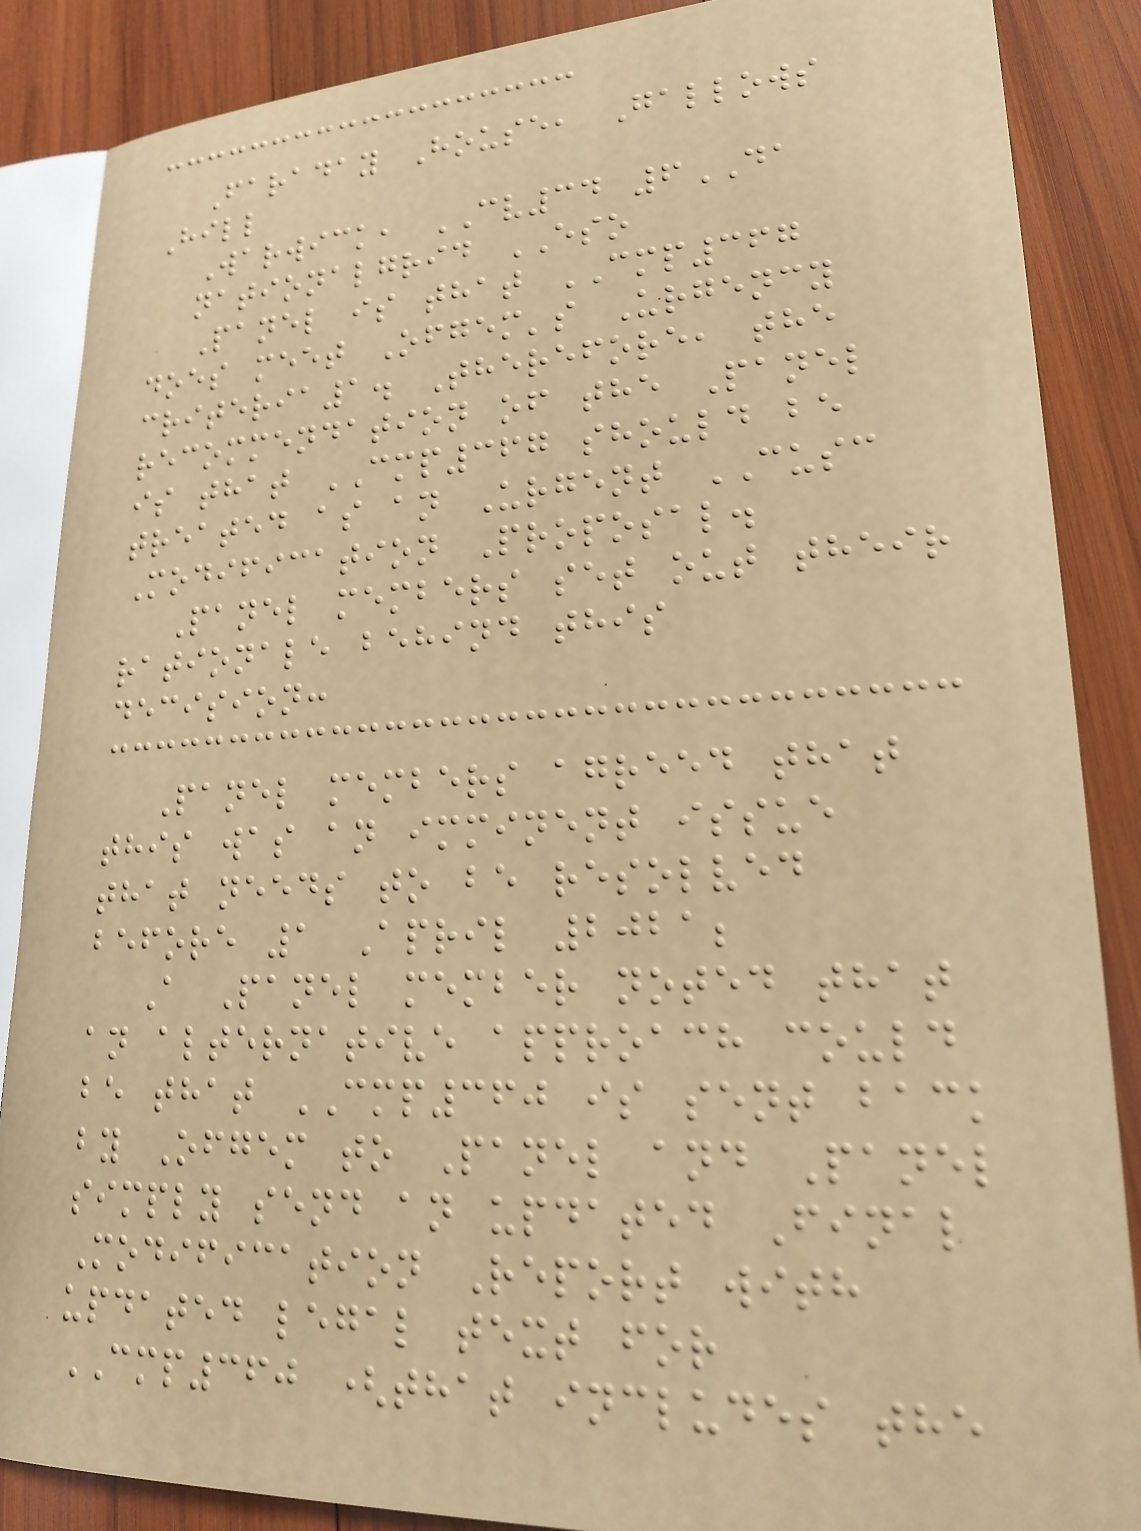Faraday House, Gallows
Hill
Warwick, CV34 6DA
nationalgrid ESO
Panel is that CMP367
does meet Ofgem's Urgency
criteria1. Therefore, the
recommendation of the Panel
is that CMP367 should be
treated as an Urgent CUSC
Modification Proposal.
Panel members set out their
rationale behind this
decision:
Panel members agreed that
this was an imminent issue
that needs to be resolved
before 1 April 2021;
A Panel member noted that
an alternative approach could
be that CMP360 is sent back
by Ofgem to Panel and Panel
simply send an updated Final
Modification Report with
updated legal text for
CMP360 (that includes the
